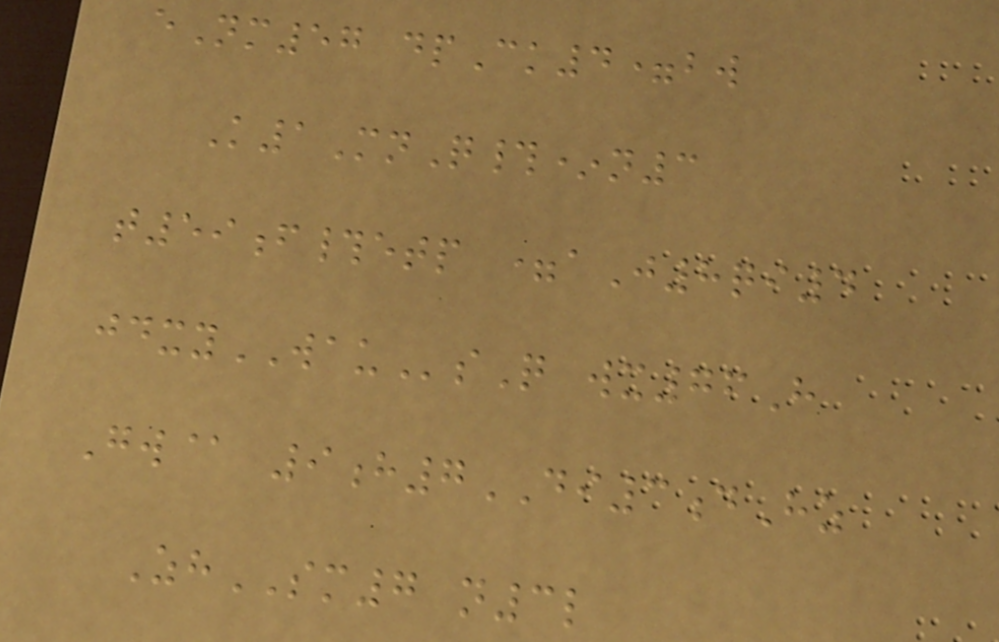eNm57 dpCk4=bw
K1MnQ#*n3
t59f#etp =aJ8qi4
jdxyWAUsQ wx76H
Gw@ 9h7DI3dHz
ZhSM7 n3l
